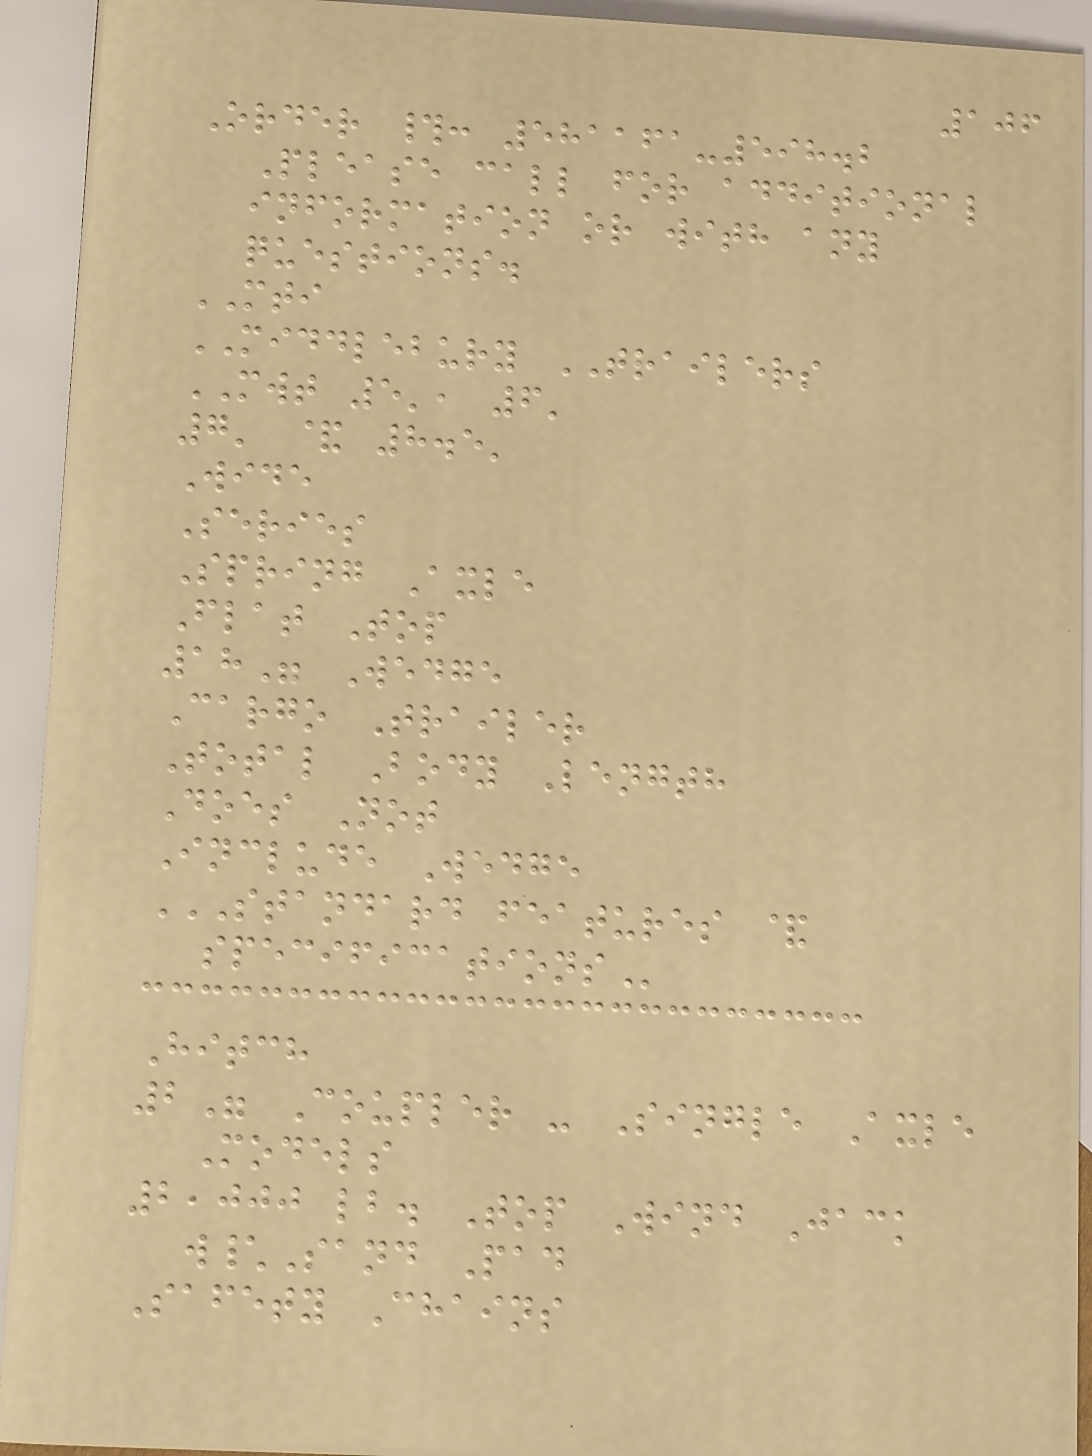106
Order #: 581161-598.2
Please call for additional
information or with any
questions.
MTI
MIDDLEBURY TRAILERS
MWT 5', 6'
7' & 8.5'
Wide
Series
Spring Axle
Flat Top
18" Wedge
Cargo Trailer
Total Body Length
Does Not
Include Wedge
STANDARD FEATURES &
SPECIFICATIONS
Hitch
2" Coupler - Single Axle
Models
2,000 lb. Top Wind Jack
w\Sand Pad
Safety Chains
